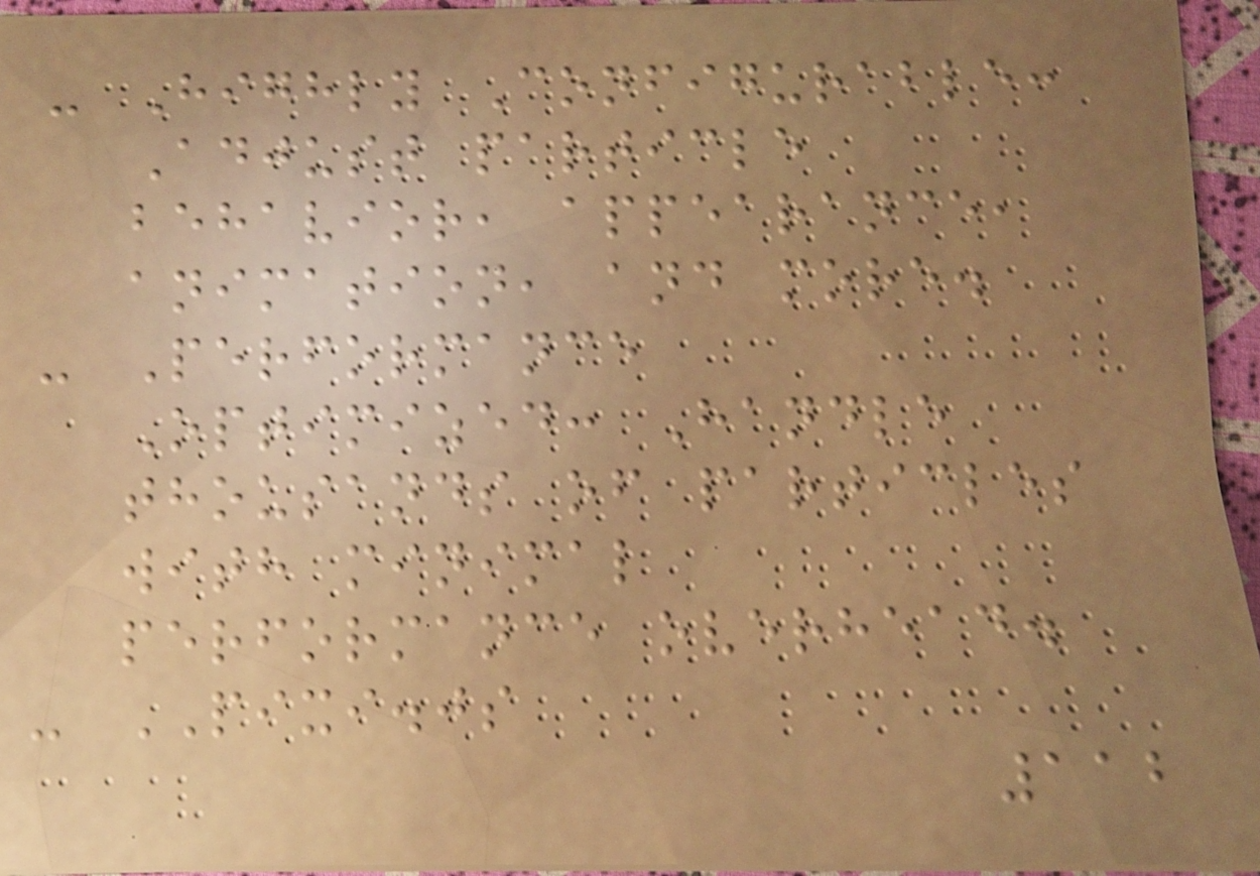- Highly Configurable:
Adjust particle
behavior, appearance,
animation, and more.
- Performance
Optimized: Handle
thousands of particles
with minimal
performance overhead.
- PIXI.js
112
